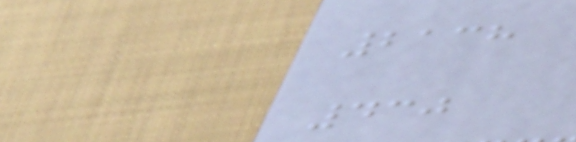2138
430
